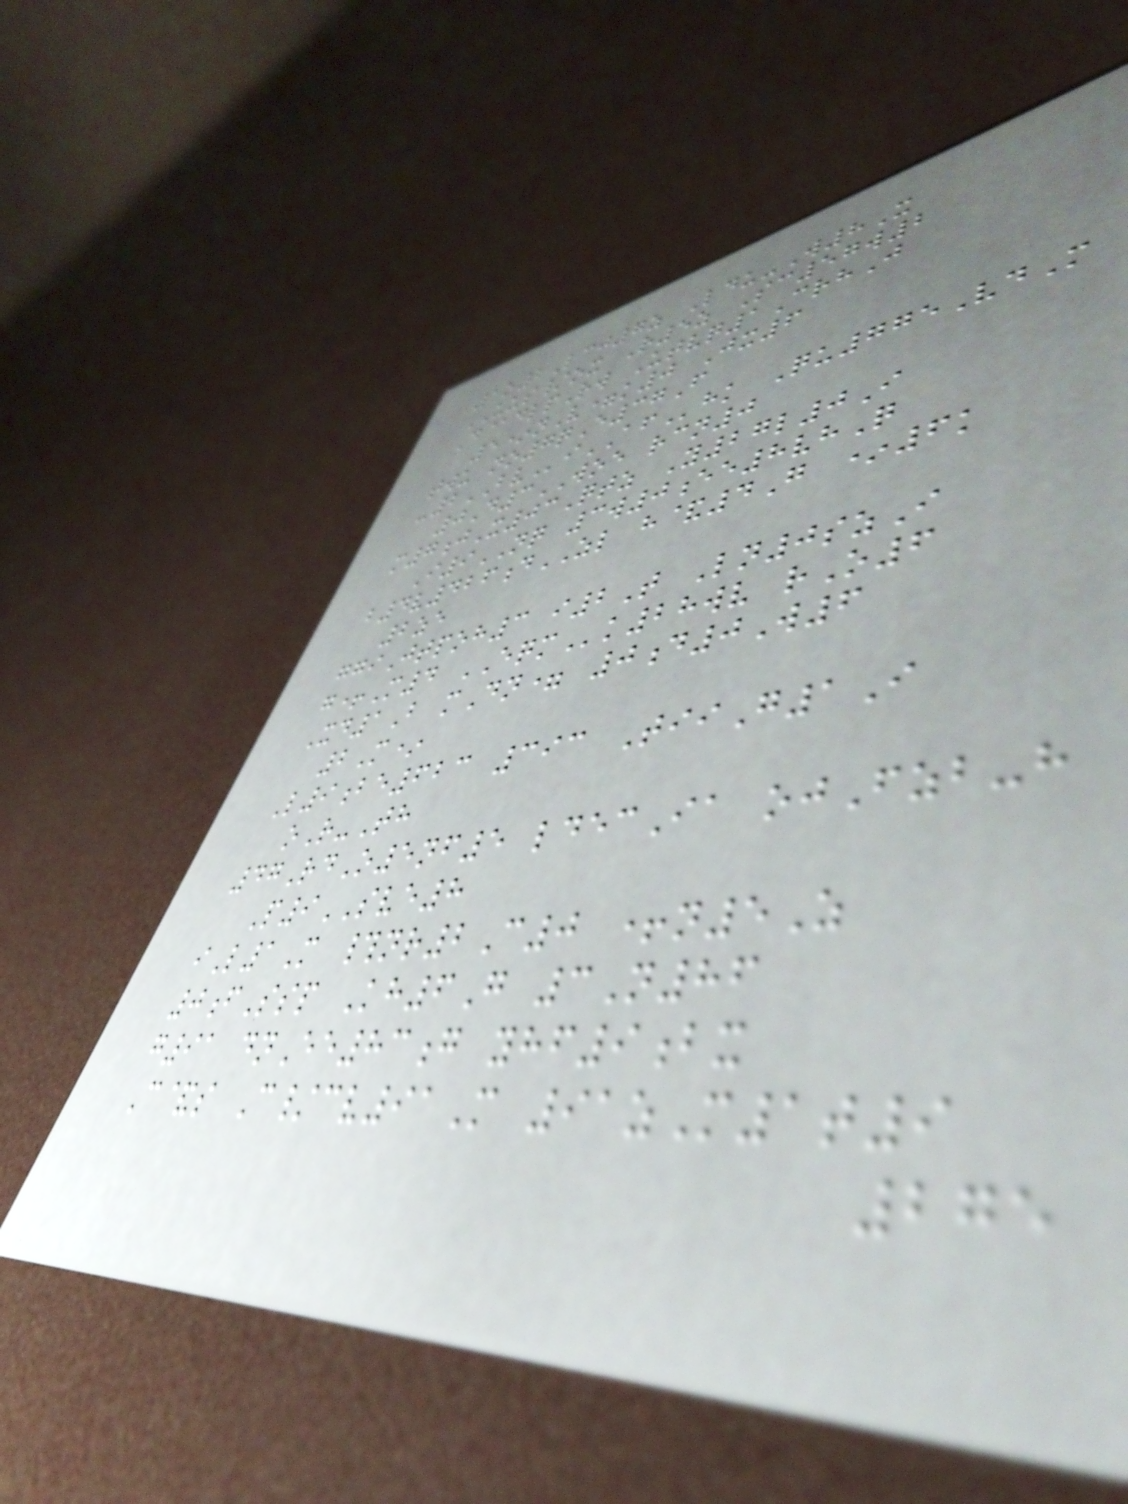1o2Lcj7z Ldu-W8X
UUS/ox R5z Sc57w2
D@dlpRw Utvq1CrhJ
5*nV=k0 Jx6
twu no7qE37F
-2BViAFhk Qu775VdM
0D3WOE rcn0
m7jX03Qtz Y27l0I
I9NQ 3w0ee8vhQ
b4v426dZL h&4G *6k
2ze
ggiJtpoh3 i2T Ln0szI
g+M4 EQMk28wv rO6
Xd1B mDn= 0d0W6
2M*
L9be623 393 TiiG1I
oR-Th
47RdO5nf5 ldecIa ojFzb-h
P9SVE8
iL1M #nr2C0 +n5Z
0fSsp Kh6G 3N86
g91 dnEe83g yhf9bx
C&s C/cv91M 91zM1t9
275
